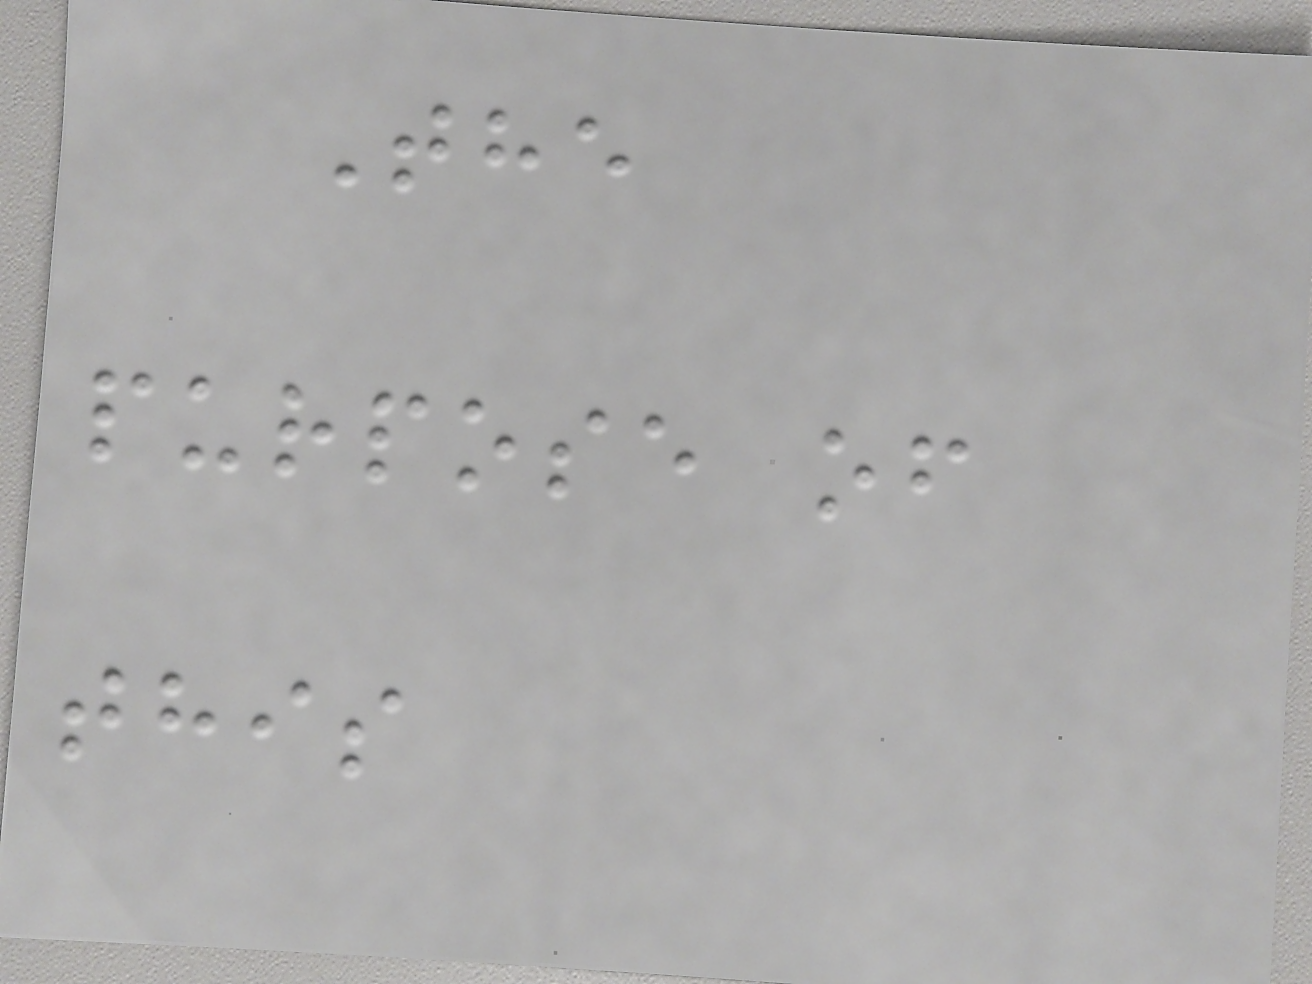The
purpose of
this
